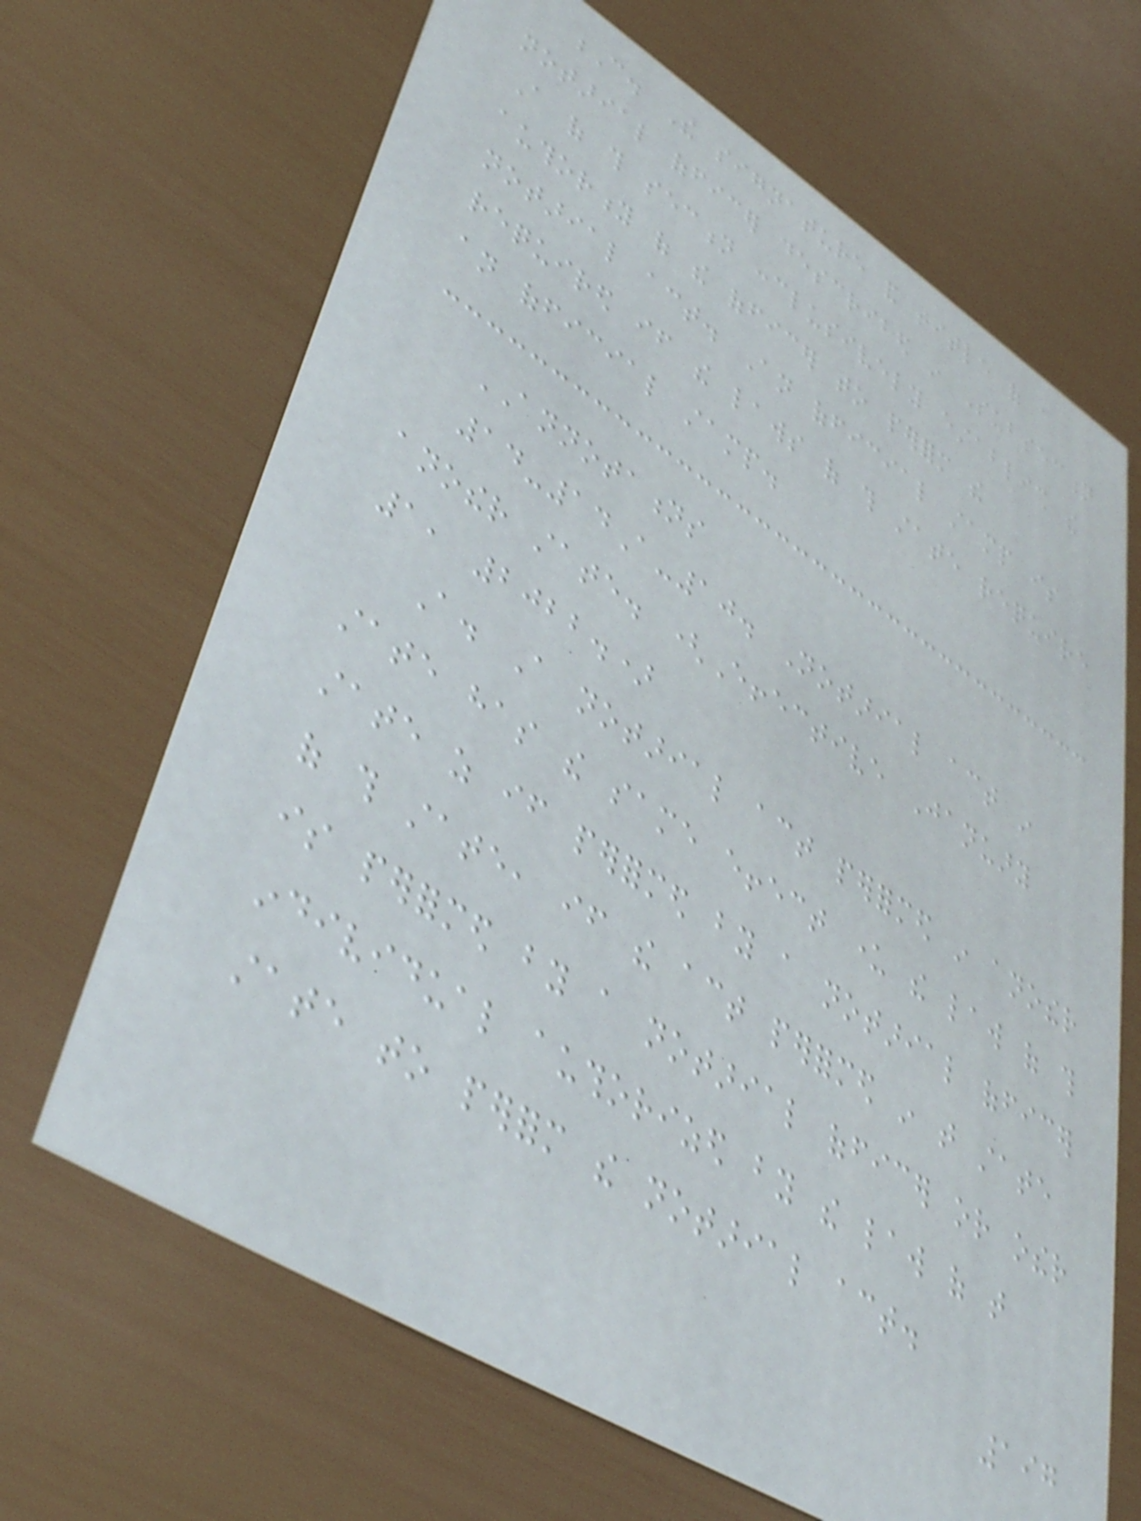C. The signature and title of a
notarial officer described in Subsection
A of this section conclusively establish the
authority of the officer to perform the
notarial act. An official stamp is
required if the laws of this state require
an official stamp.
ANNOTATIONS
14-14A-10. Notarial act in
another state. (Effective January
1, 2022.)
A. A notarial act performed in another
state has the same effect under the law of this
state as if performed by a notarial officer
of this state, if the act performed in that state
is performed by a notarial officer or other
individual authorized by the law of that
state to perform the notarial act.
197
